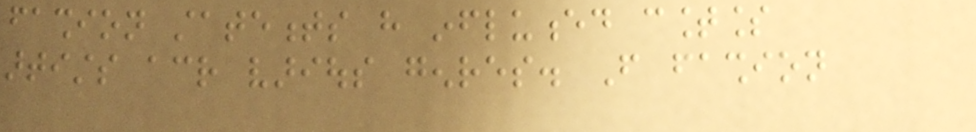fashion statements have influenced countless
artists across various genres. From fashion
